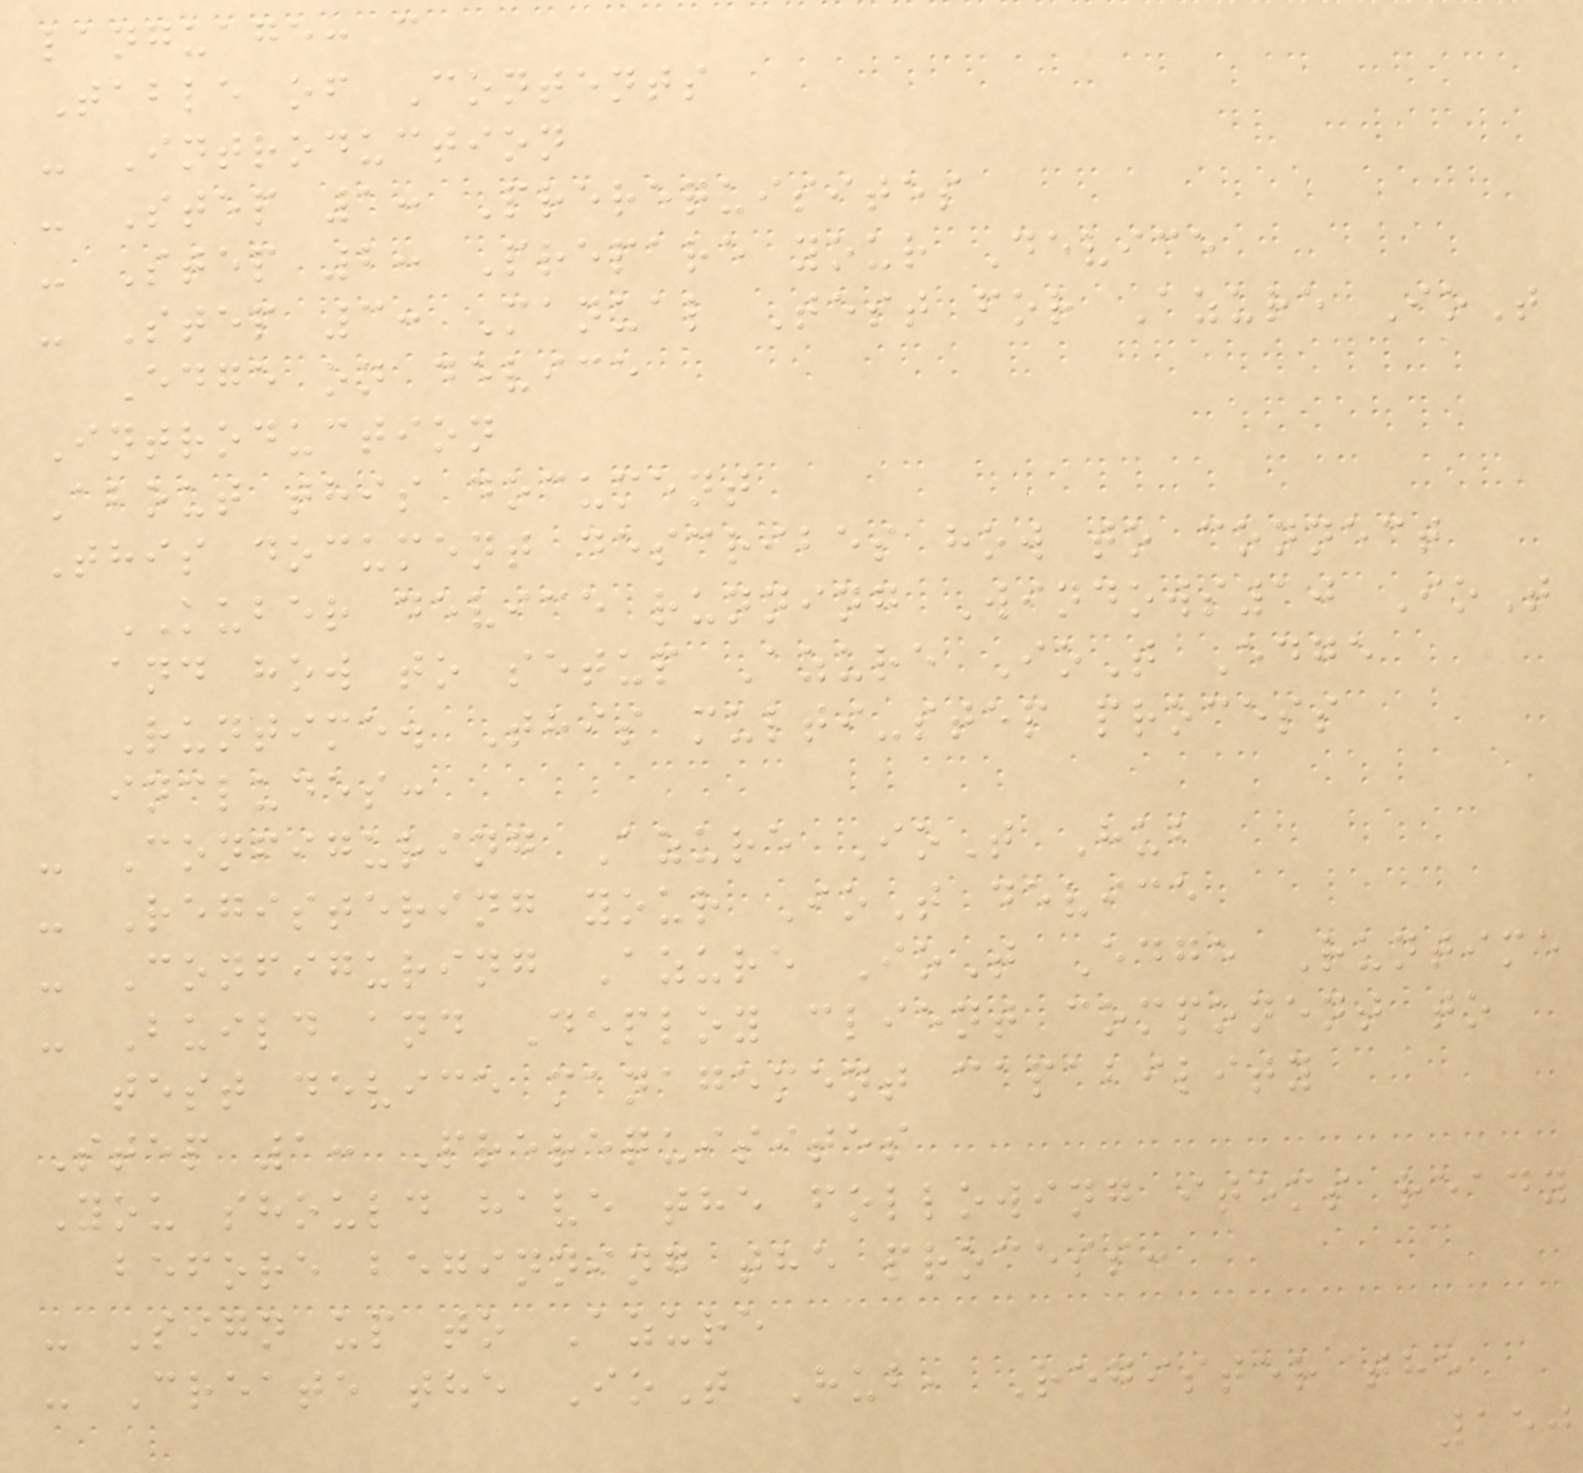language: c
Table of Contents
- Introduction
- Step 1: Prerequisites
- Step 2: Prepare your Device
- Step 3: Manual Test for Azure IoT
Edge on device
Introduction
About this document
This document describes how to connect
KUBER device running Windows10 IoT
and how to setup Azure IoT Edge
Runtime. This multi-step process
includes:
- Configuring Azure IoT Hub
- Registering your IoT device
- Configuring Azure IoT Edge Runtime
- Build and Deploy client component to
test device management capability
Step 1: Prerequisites
You should have the following items ready
before beginning the process:
- Sign up to Azure
- Create the IoT Hub, Register the
150
